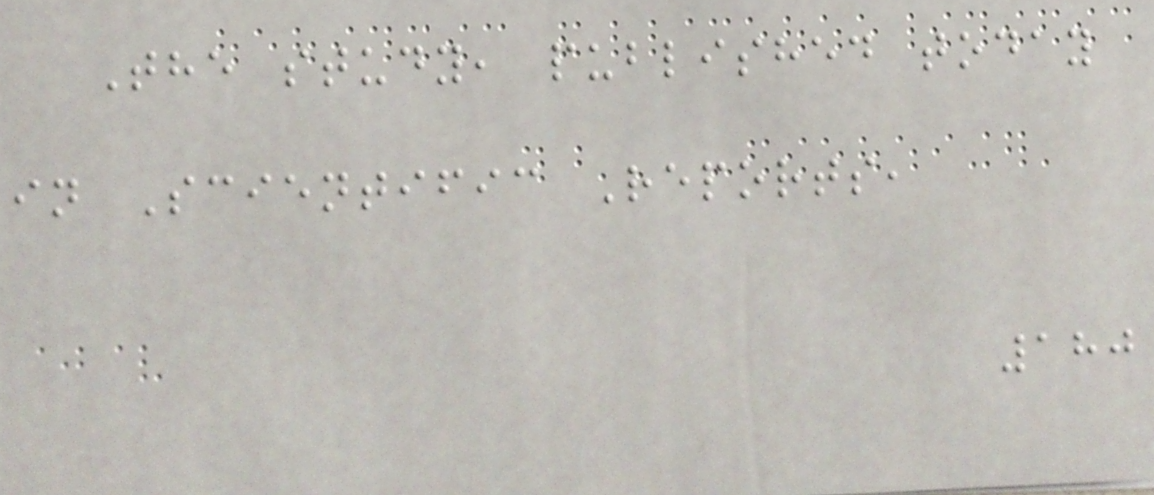The study, published today
in Scientific Reports,
180
